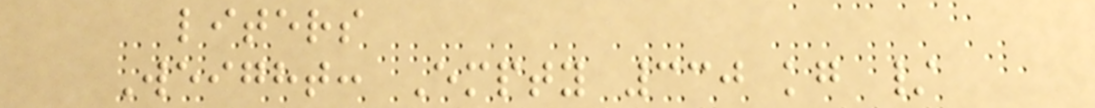liters
Weight: Empty 330 kg /
